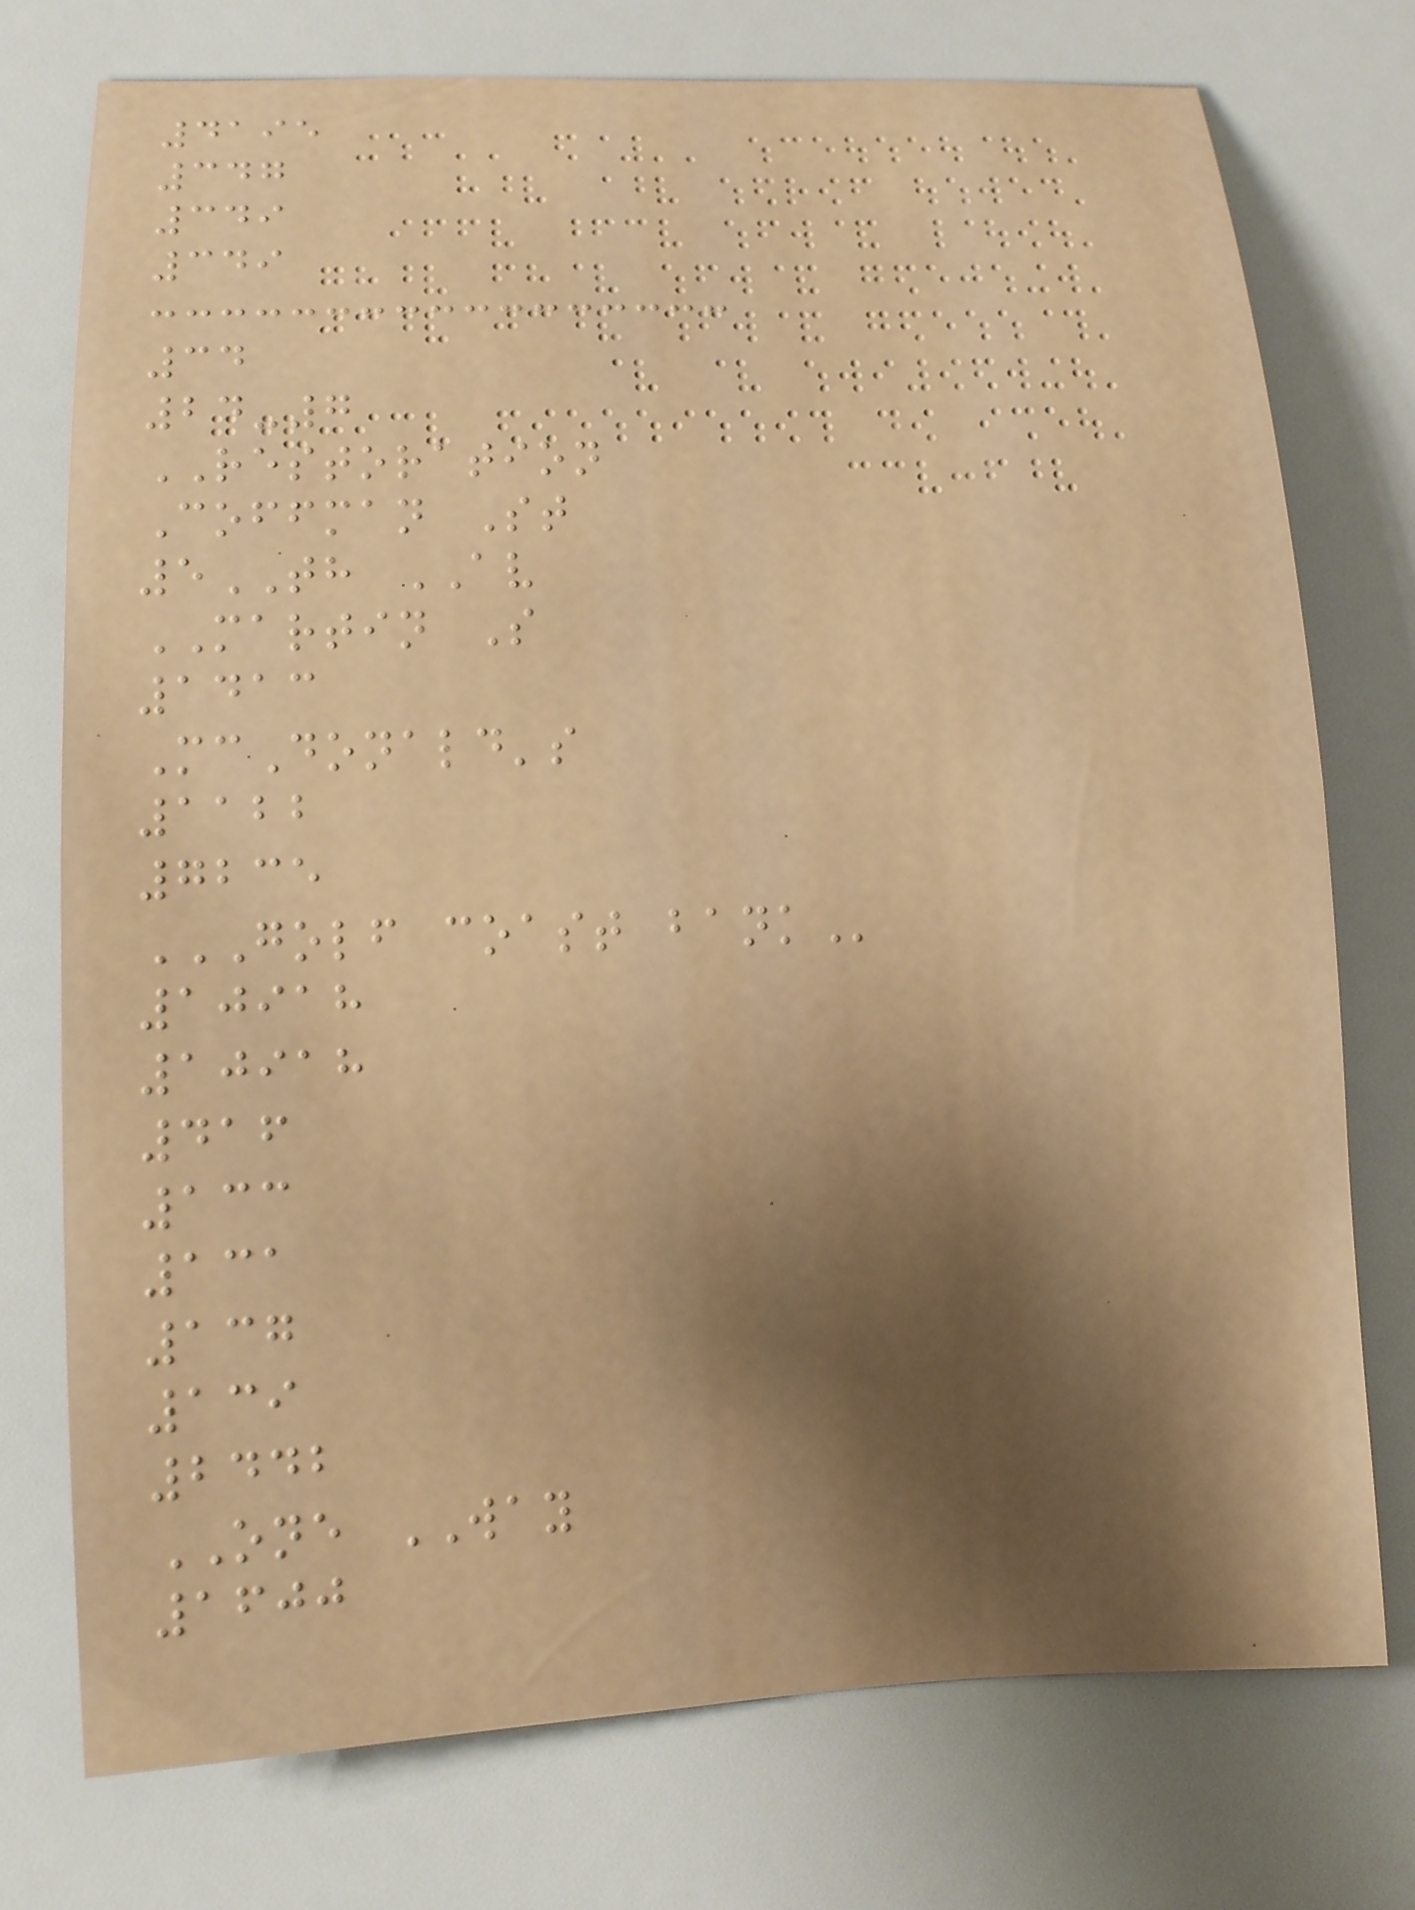4195
347
349
349
34
24-7
RESTORATION
Coffman St
5TH AV
MARTIN S
1413
McDonald's
1122
7235
GOLF COAST BANK
10918
10918
416
133
131
137
139
2442
ONE WAY
1600
